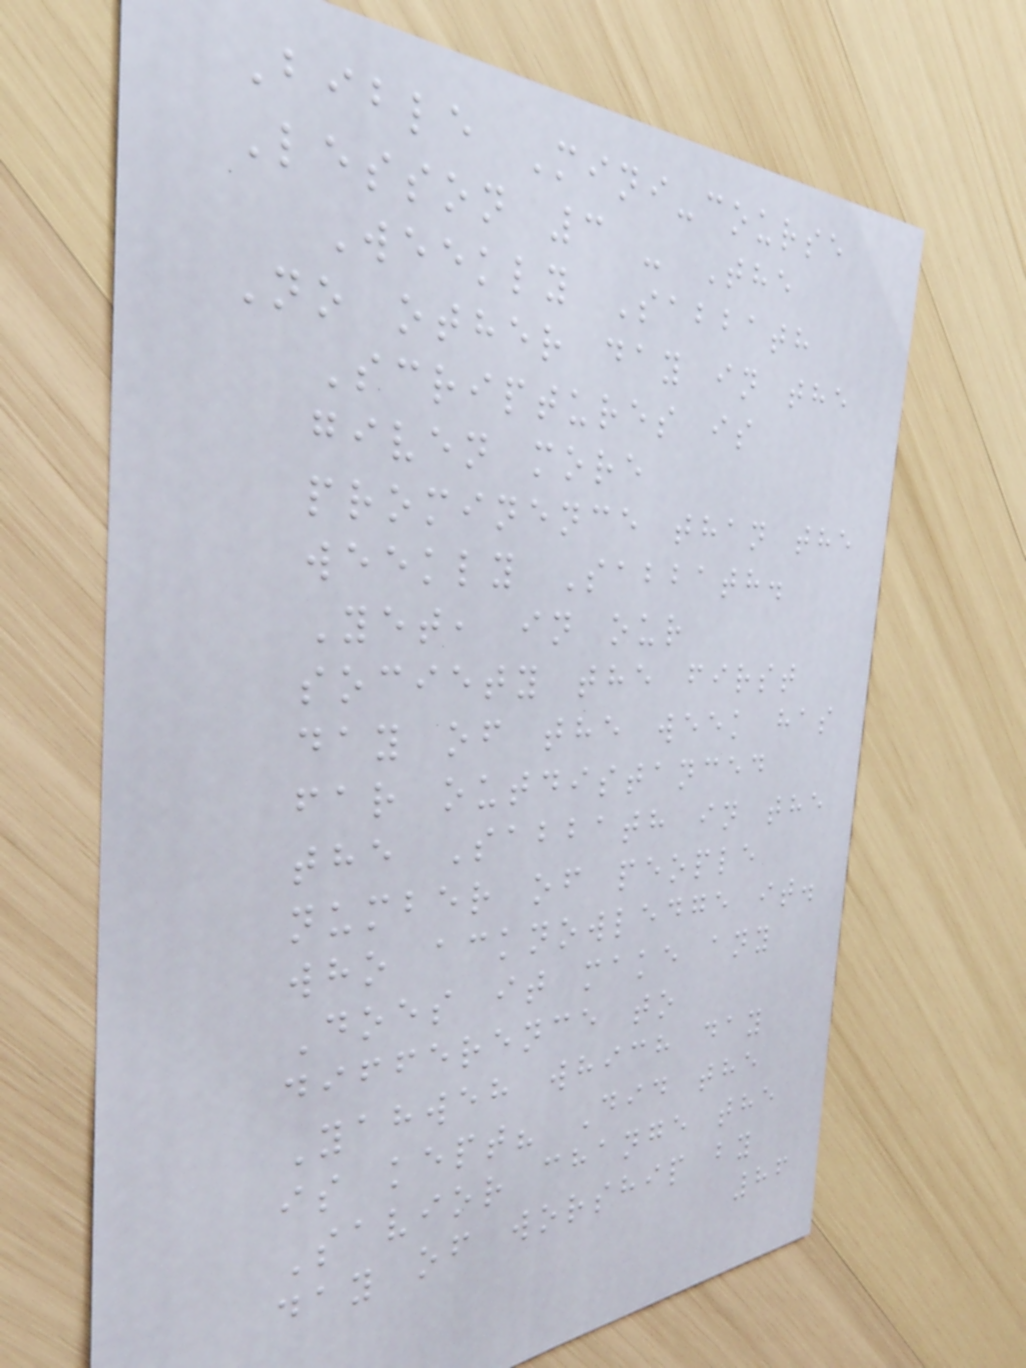Bible Mini-course
Lesson 3 - The
Weekly Sabbath
No other day in the
Scriptures is
given more
prominence than the
weekly Sabbath.
Yet, in our
society the first
day of the week has
far outdistanced
the Sabbath in the
number of people
who acknowledge it.
Does it make any
difference to
Yahweh which day
is kept? Did the
Savior change the
day of worship by
86
